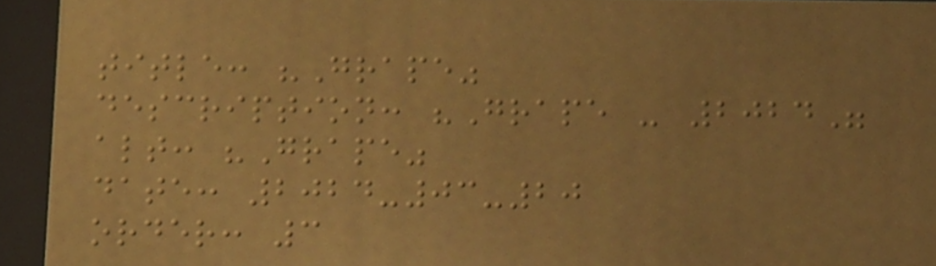title: "Grape"
description: "Grape - 2024"
alt: "Grape"
date: 2024-03-20
order: 3
